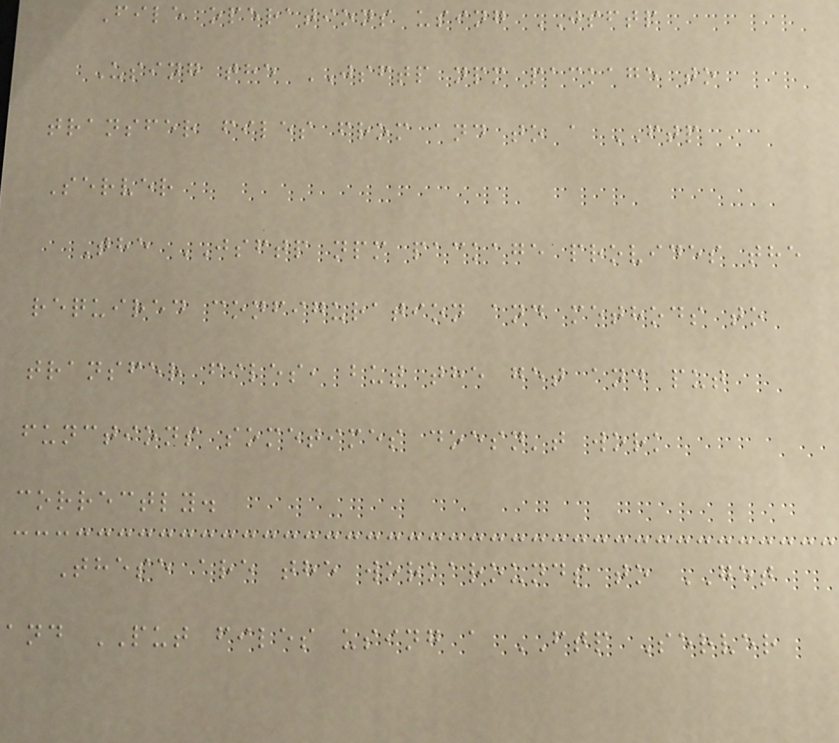File operations using JSFTP
Using the JSFTP npm package to
transfer files from and to a FTP
Server
The JSFTP npm package provides the
required configuration and methods to
transfer files, but the get and put
functions sometimes doesn't work
correctly.
These are the workarounds to GET
and PUT files using a FTP Server
